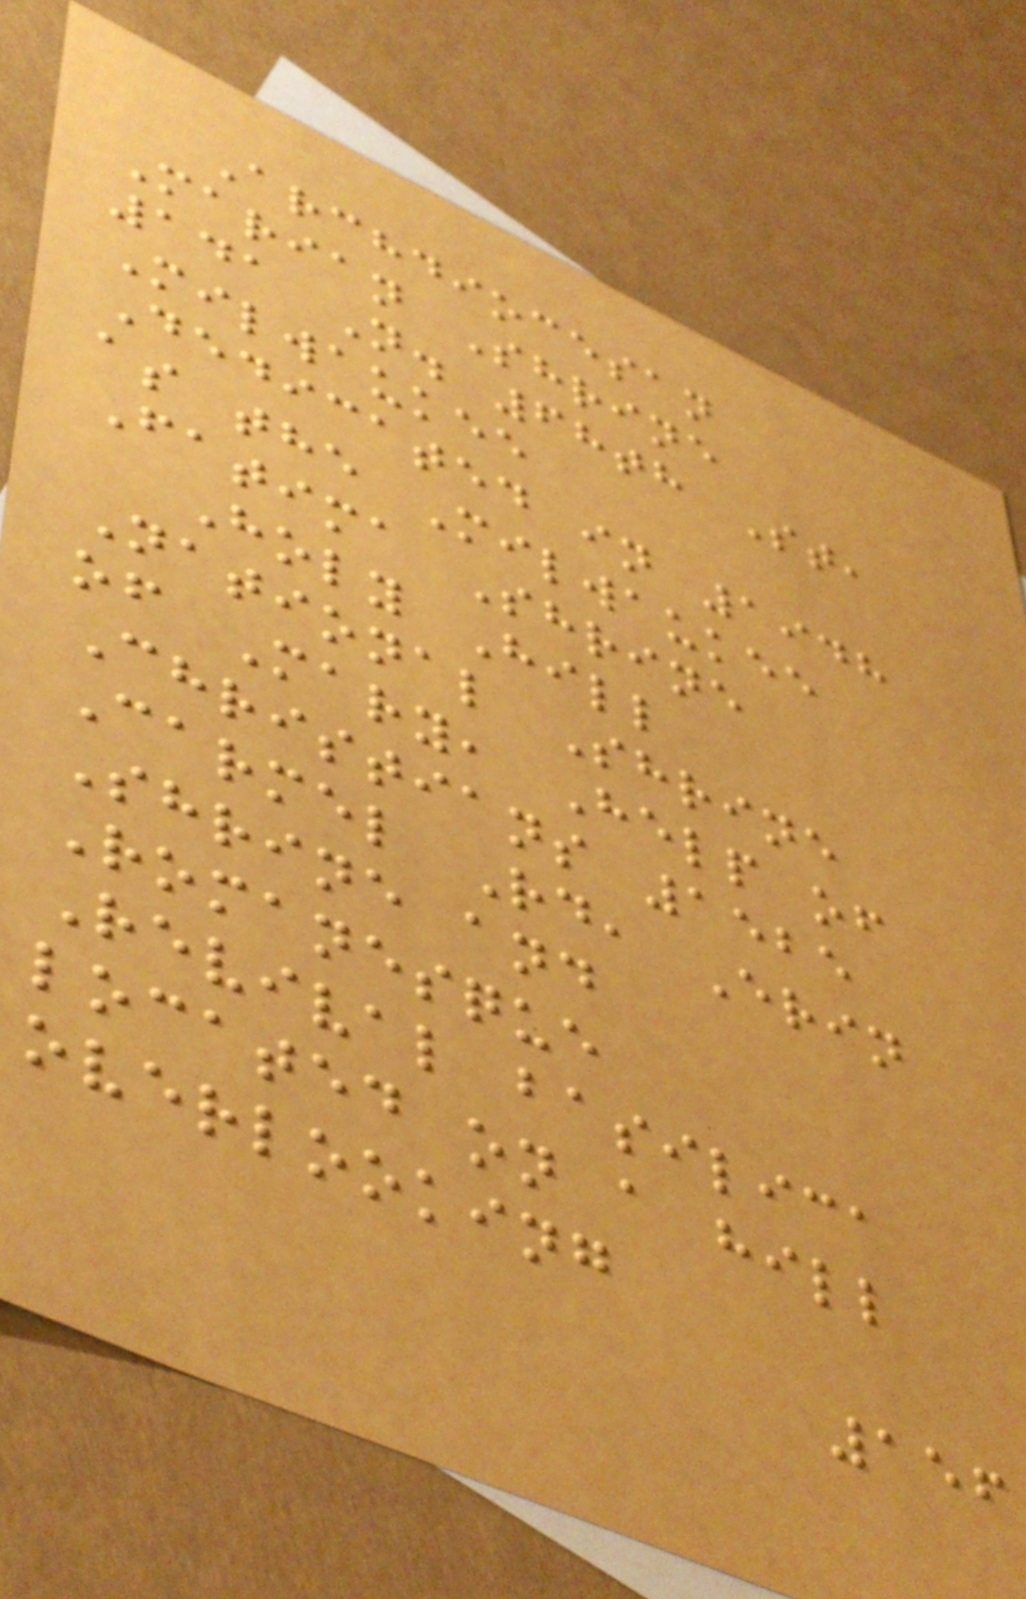Archdiocesan
Marian Shrine
141 N. 68th St,
Milwaukee
Dedicated in 1948
as the Milwaukee
Fatima Shrine
Holy Hill
National Shrine
of Mary, Help of
Christians 1525
Carmel Rd, Erin
Shrine and
Romanesque
Revival basilica
located on a hill
overlooking
156
